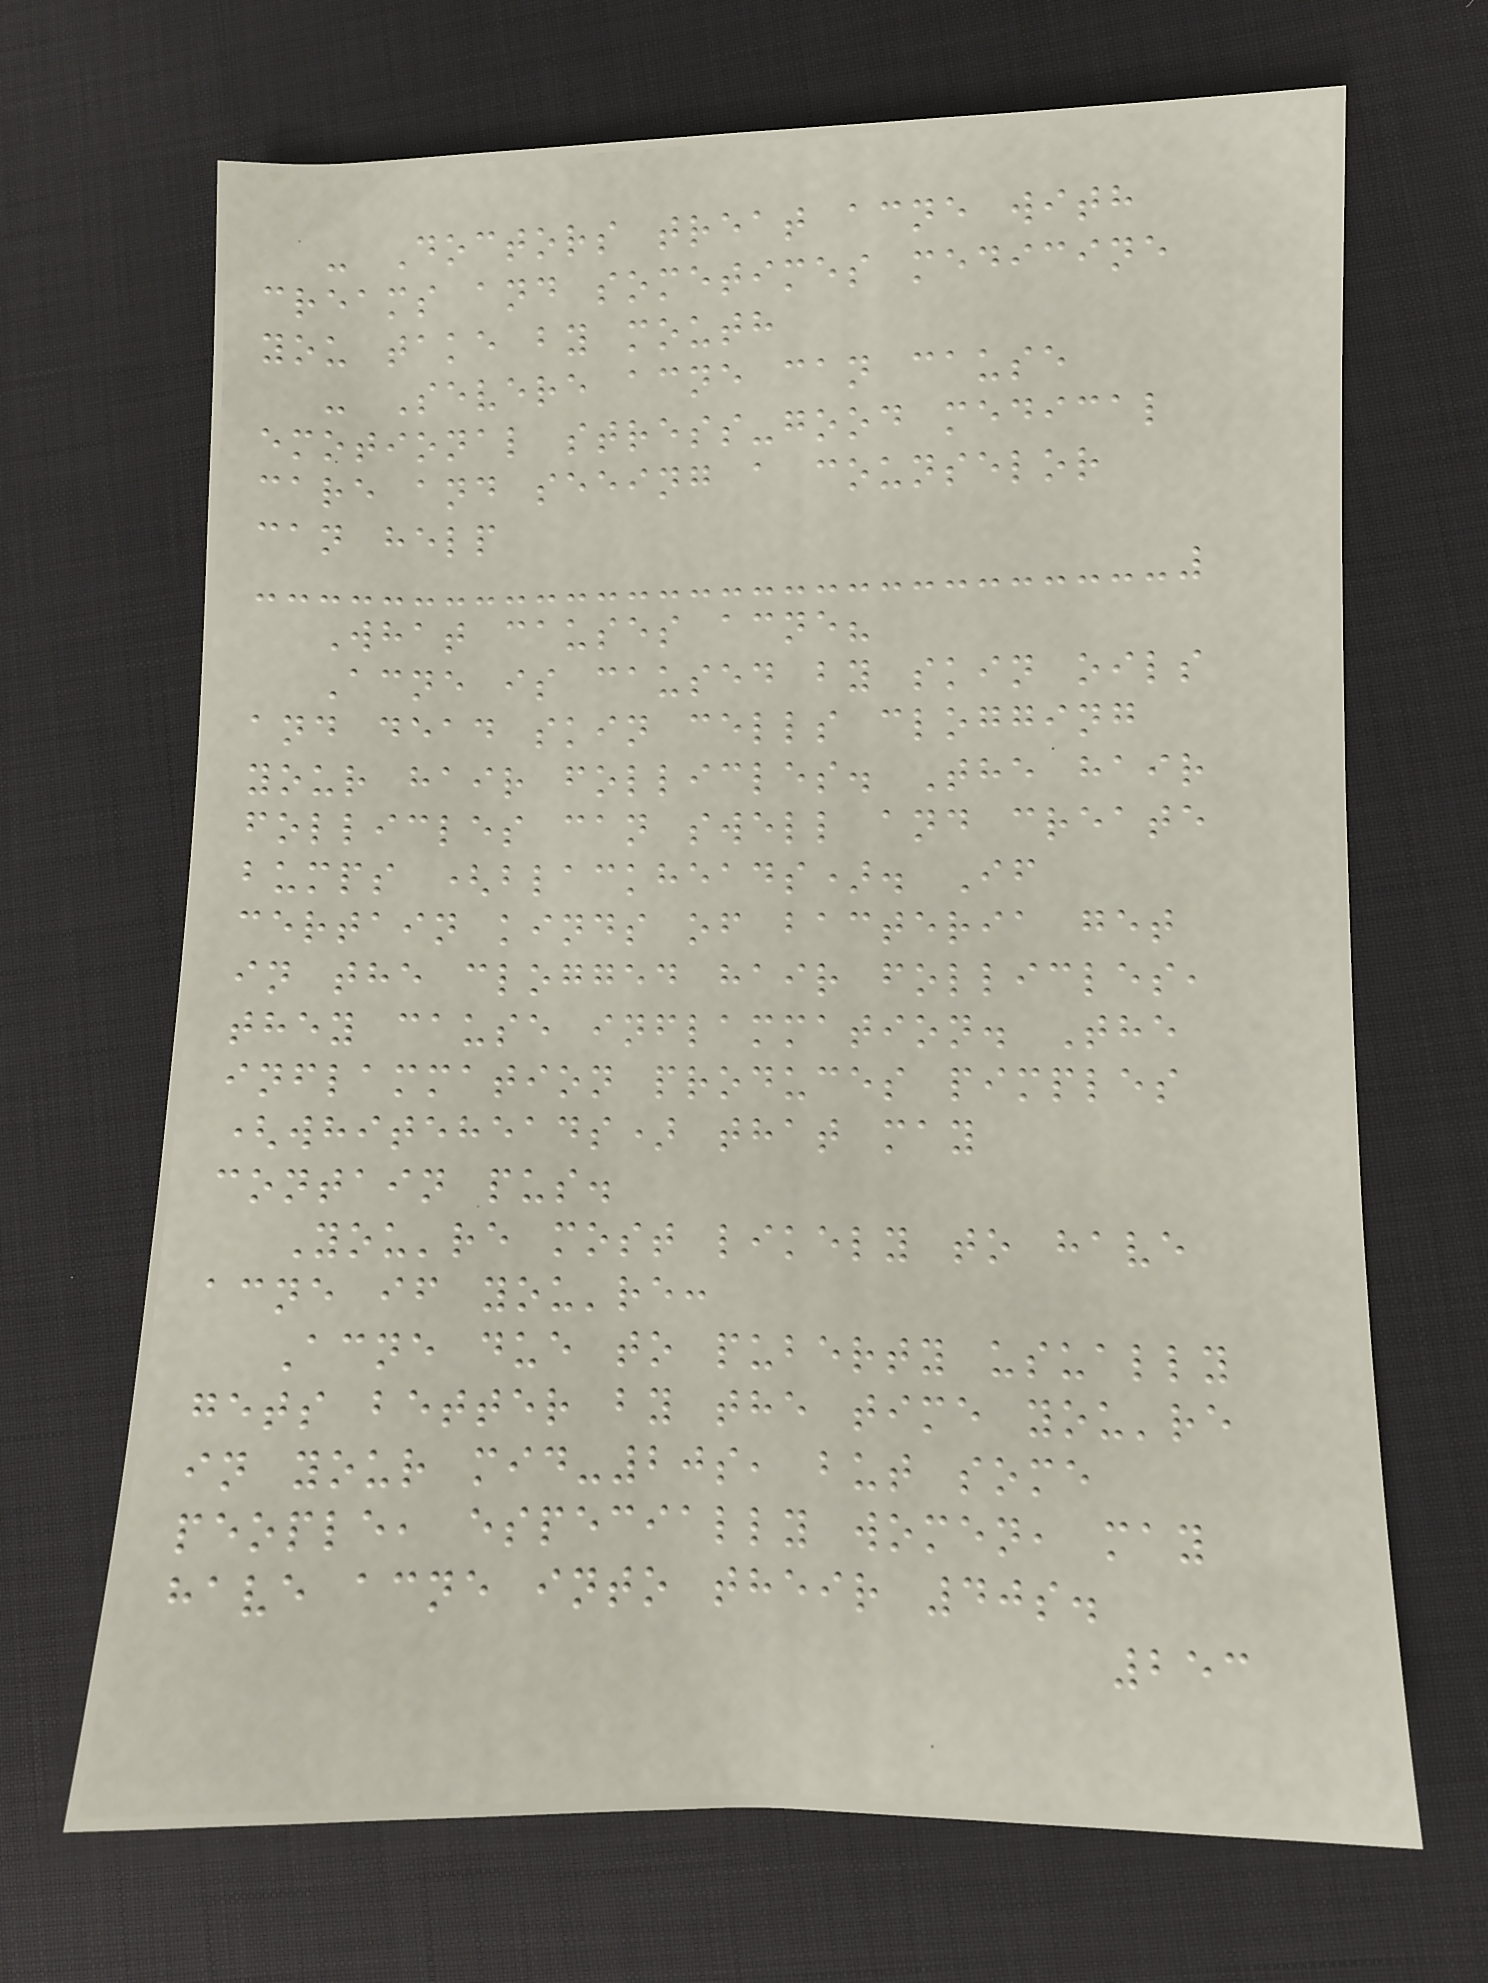- Doctors treat acne with
creams and sometimes medicine
you take by mouth
- Severe acne can cause
emotional stress-good medical
care and seeing a counselor
can help
What causes acne?
Acne is caused by skin oils
and dead skin cells clogging
your hair follicles. The hair
follicles can swell and create
bumps (blackheads). If
certain kinds of bacteria get
in the clogged hair follicles,
they cause inflammation. The
inflammation produces pimples
(whiteheads) that may
contain pus.
You're most likely to have
acne if you're:
Acne due to puberty usually
gets better by the time you're
in your mid-20s, but some
people, especially women, may
have acne into their 40s.
253
